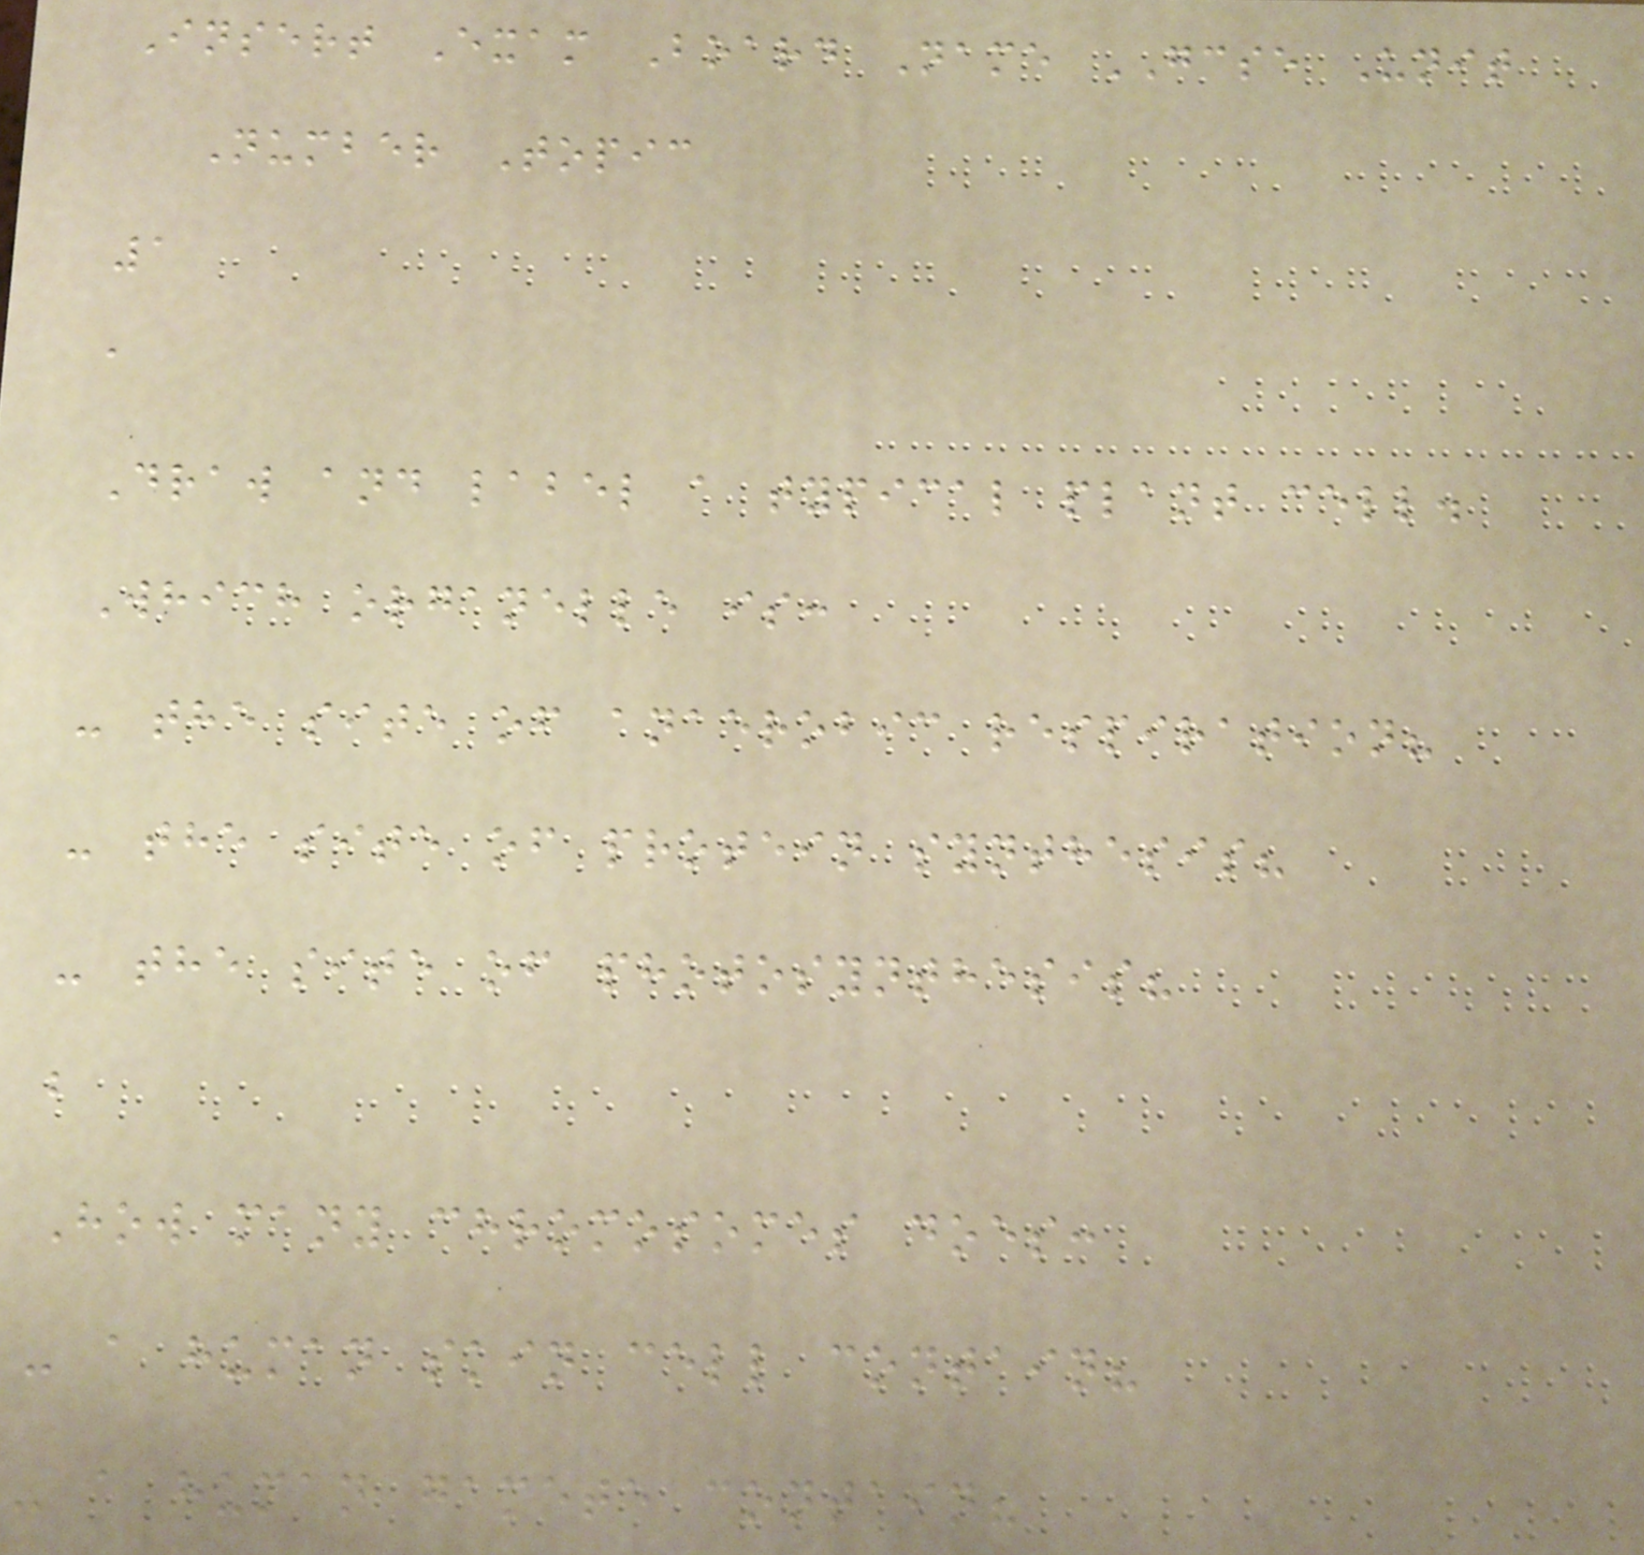Insert Exam Board Name GCSE Unit
Number Topic
1
a
Draw and label a typical plant cell.
Which organelle is:
- the site of anaerobic respiration?
- the site of protein synthesis?
- the site of photosynthesis?
b
How many chromosomes does:
- a human skin cell contain?
- a human gamete contain?
